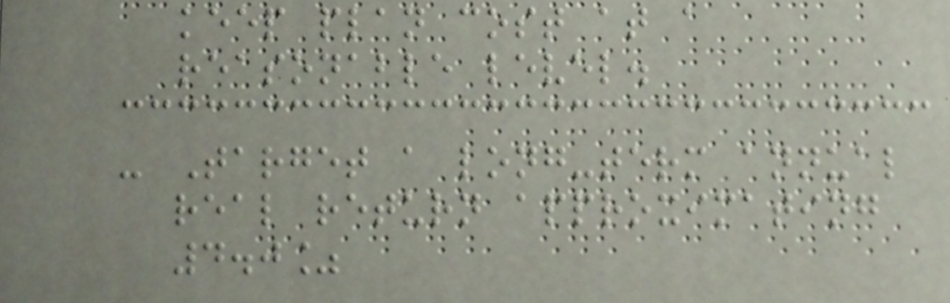keep plan cost at a
reasonable level.
- Target a long-term annual
real return approximating
4.0%
